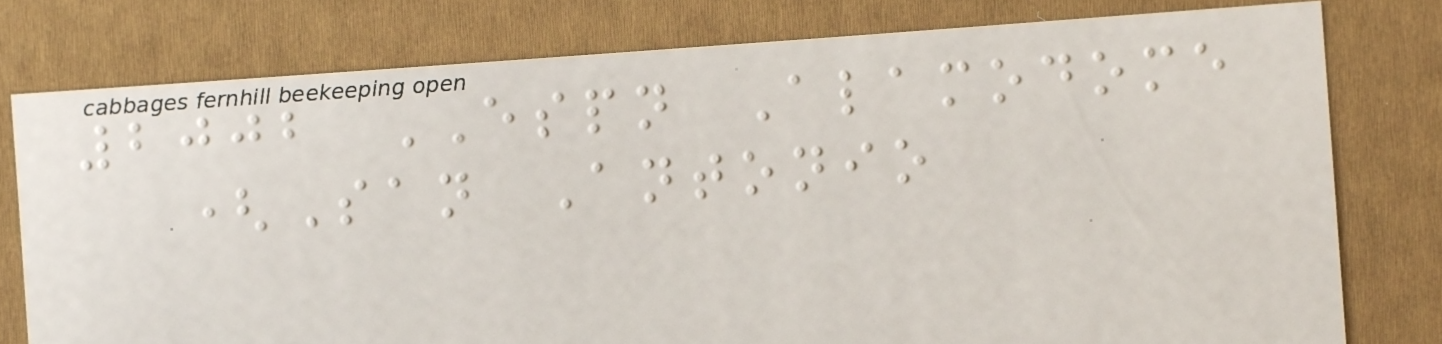2002 ESPN Alamodome
(San Antonio
